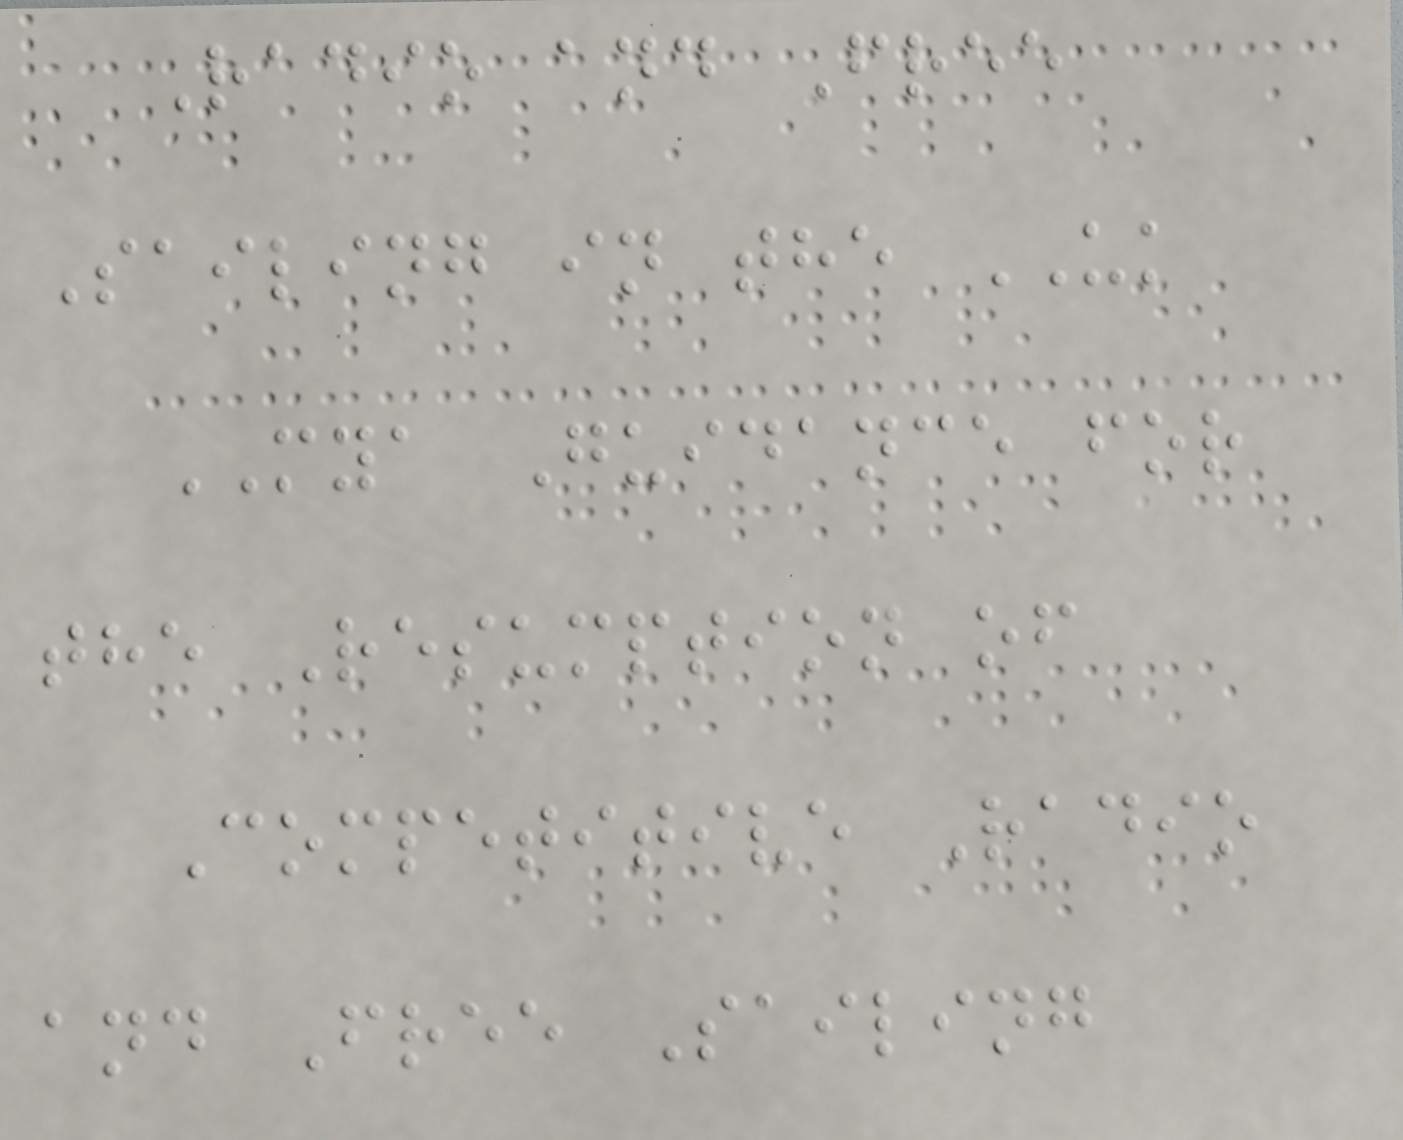Radio and Free
Sailing in the UK
MYA Guidance for
the Resumption of
Competitive Radio
and Free Sailing
